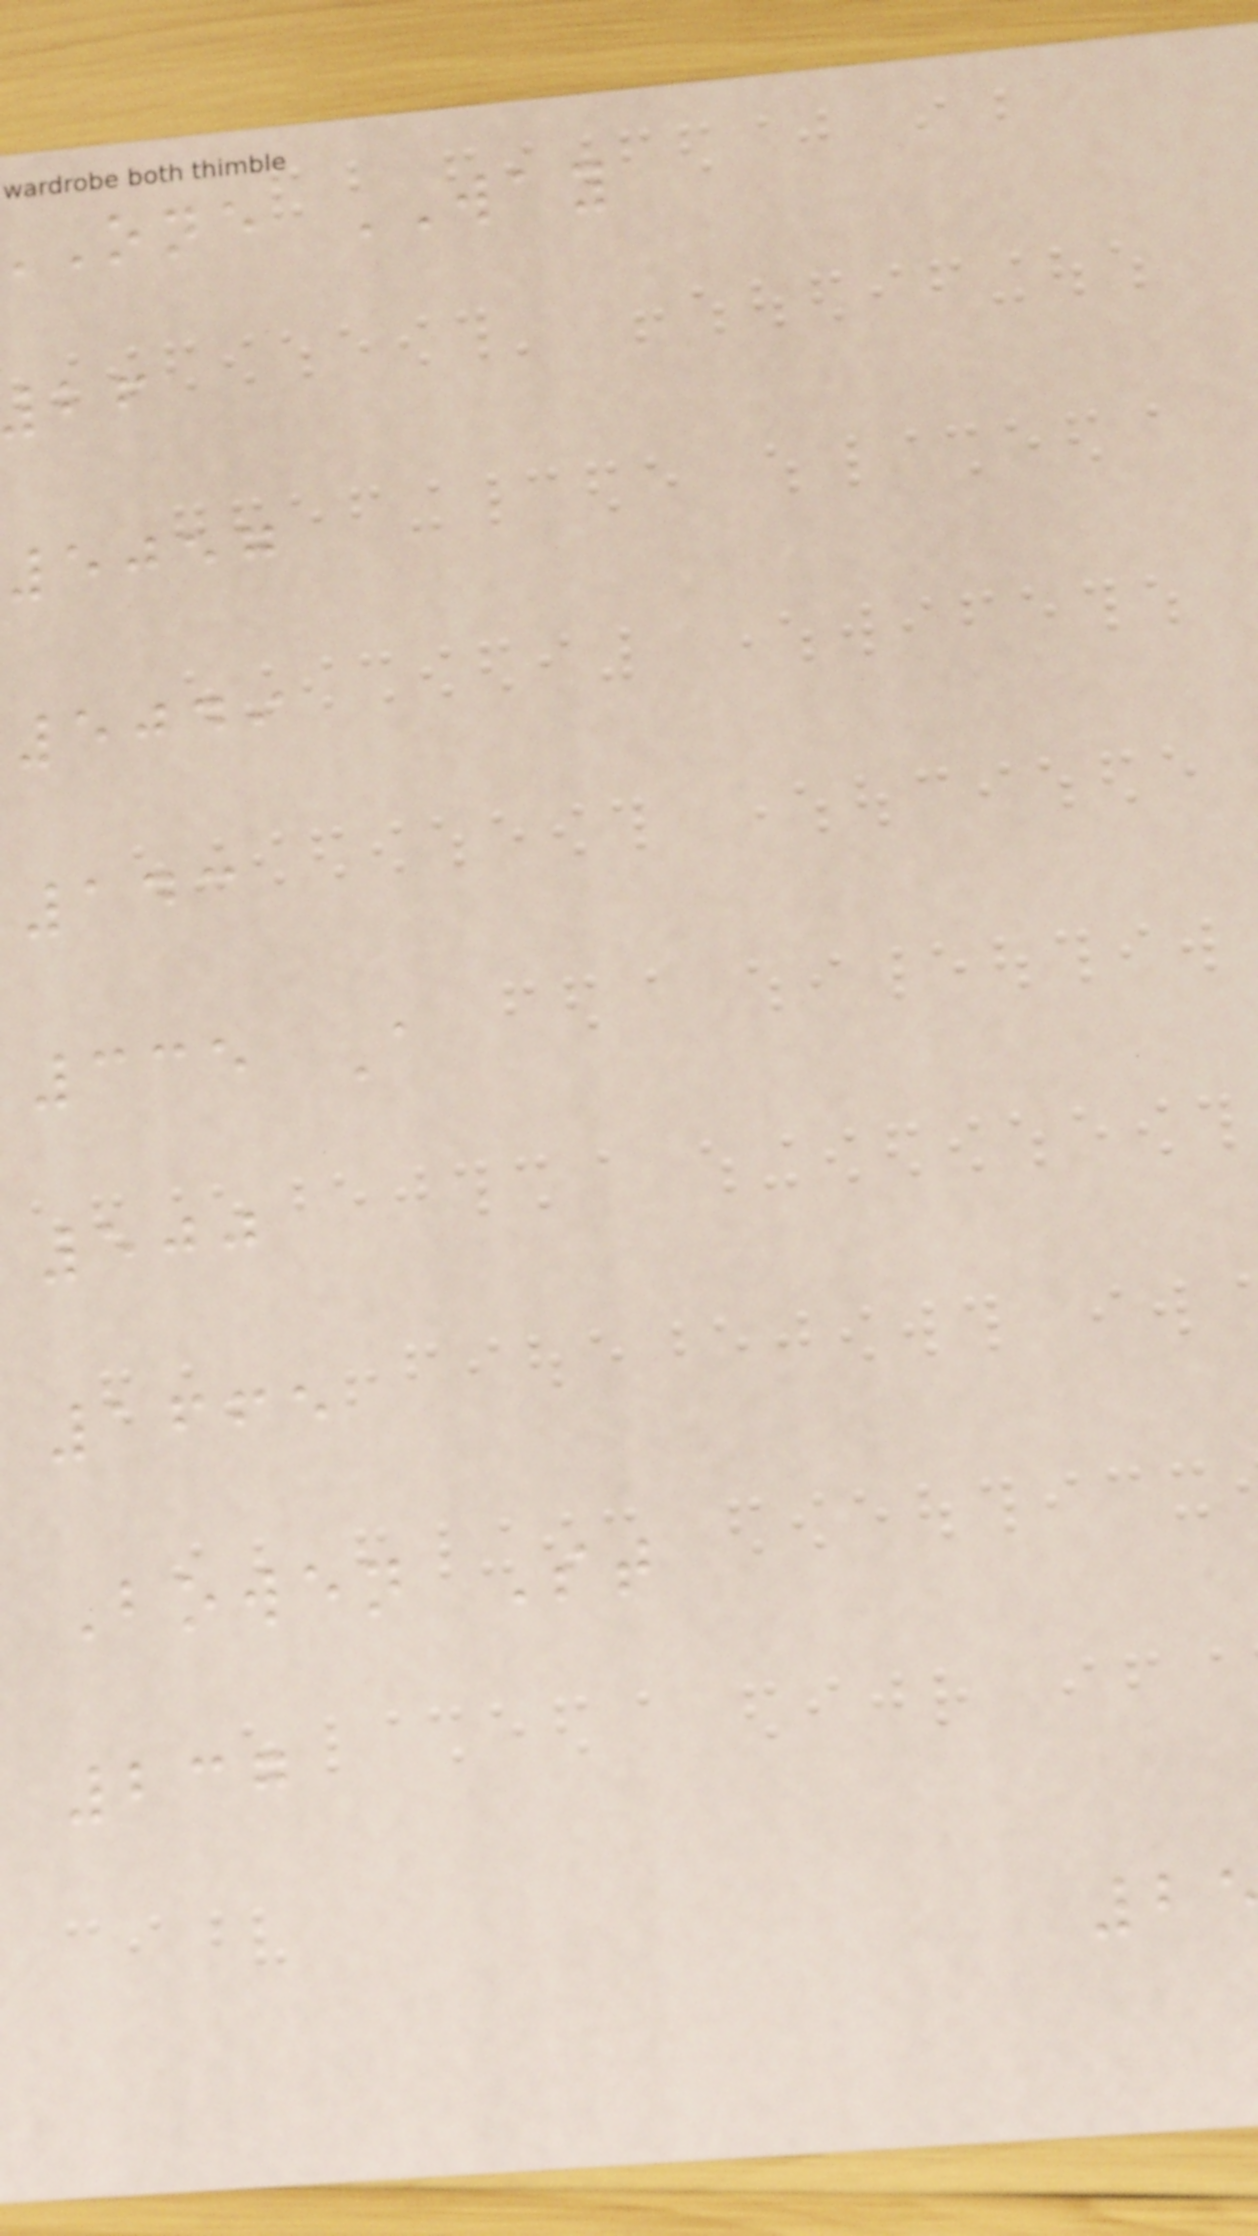one WAY
5057
5049
143
335 A
500
1665
Bowen St
237
